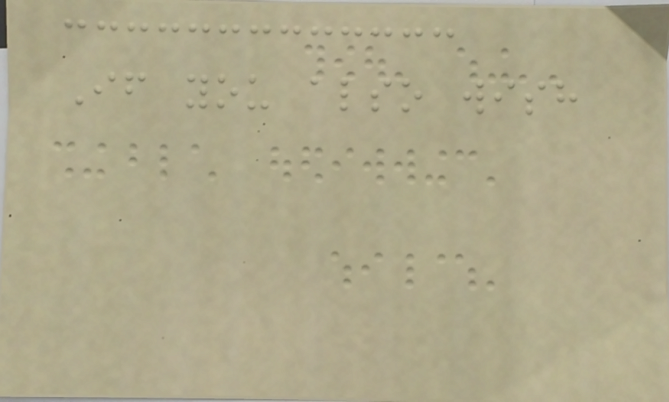If you also wish
